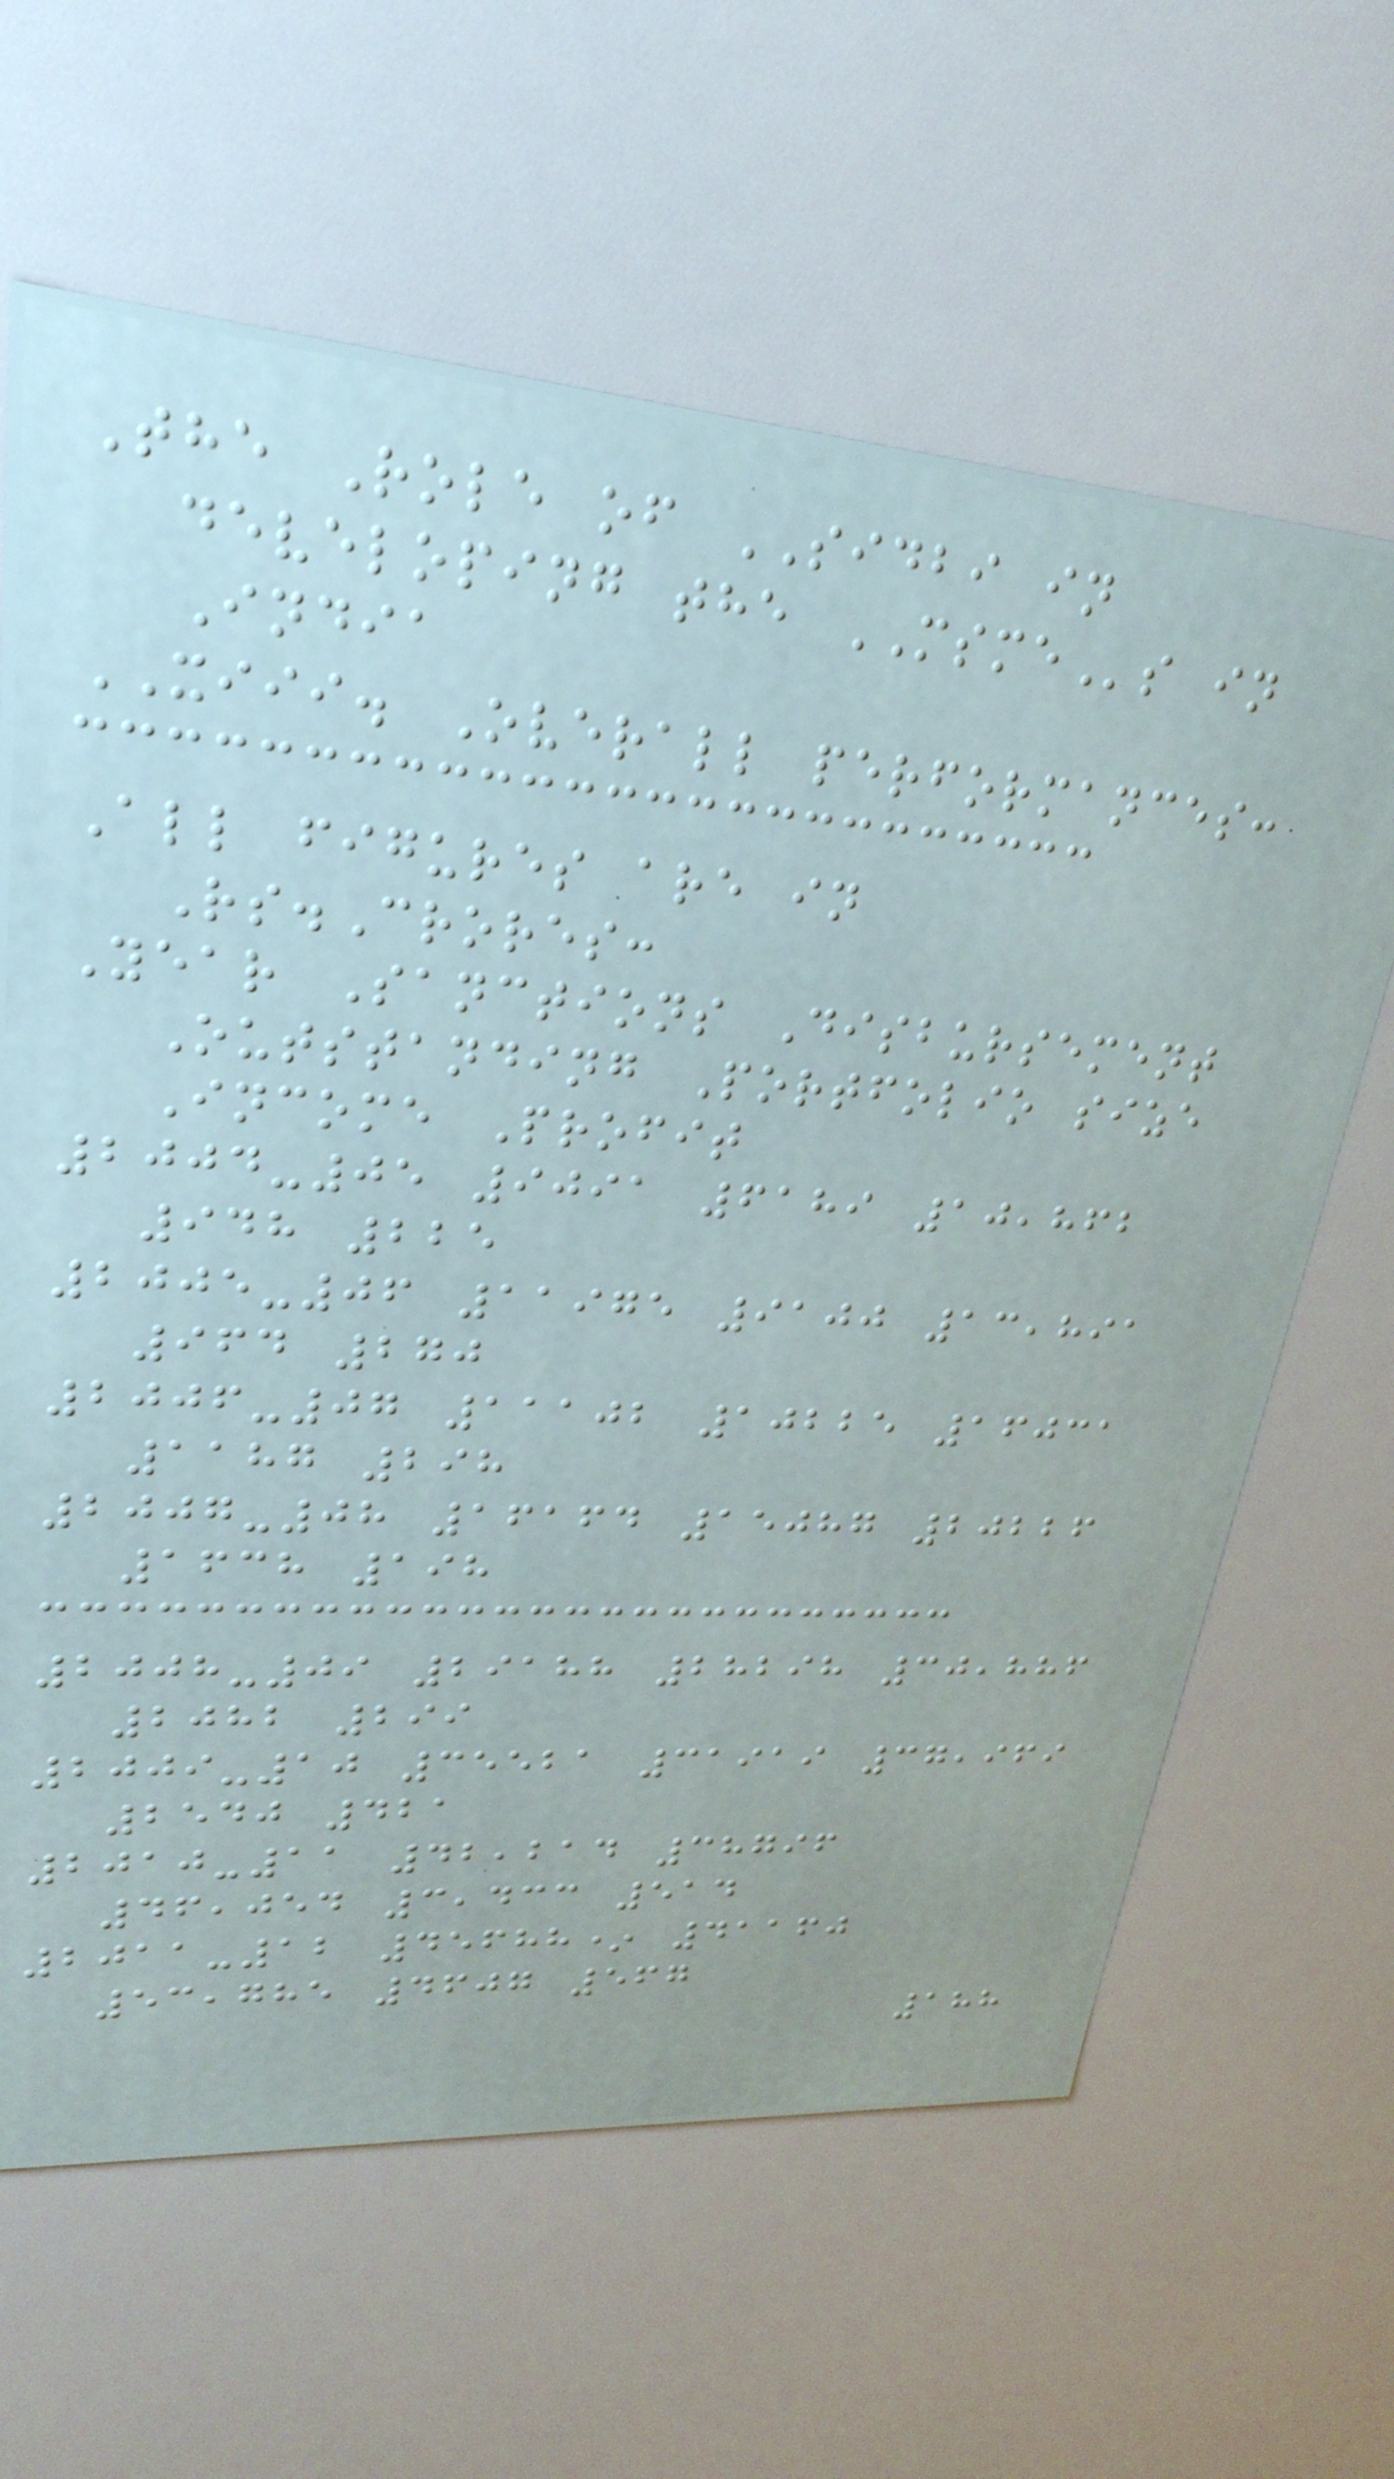The Role of SIDBI in
developing the MSMEs in
India
XIII. Overall performances:
All figures are in
Rs.Crores:
Year Sanctions Disbursement
Outstanding Portfolio size
Income Profit
2004-05 9091 6189 10,862
948 225
2005-06 11975 9100 13,891
964 270
2006-07 11102 10225 16031
1187 298
2007-08 16164 15087 20226
1638 198
2008-09 29188 28298 30,886
2082 299
2009-10 35521 31919 37,969
2540 421
2010-11 42,214 38796
46,054 3,433 514
2011-12 45688* 41160
53,785 4607 567
188
